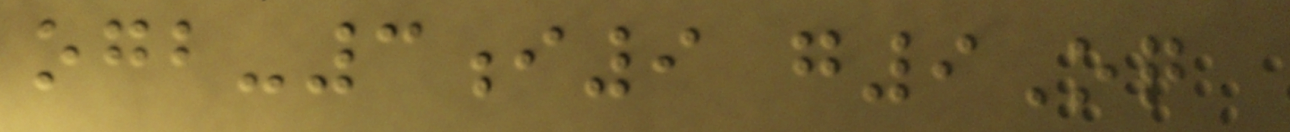ogb-3i9 g9Oq
